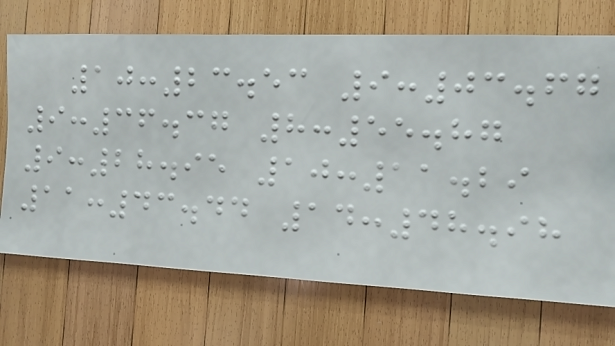10:23.53 9:03.67
9:36.37 8:55.87
9:28.95 10:11.29
11:43.44 14:48.98
